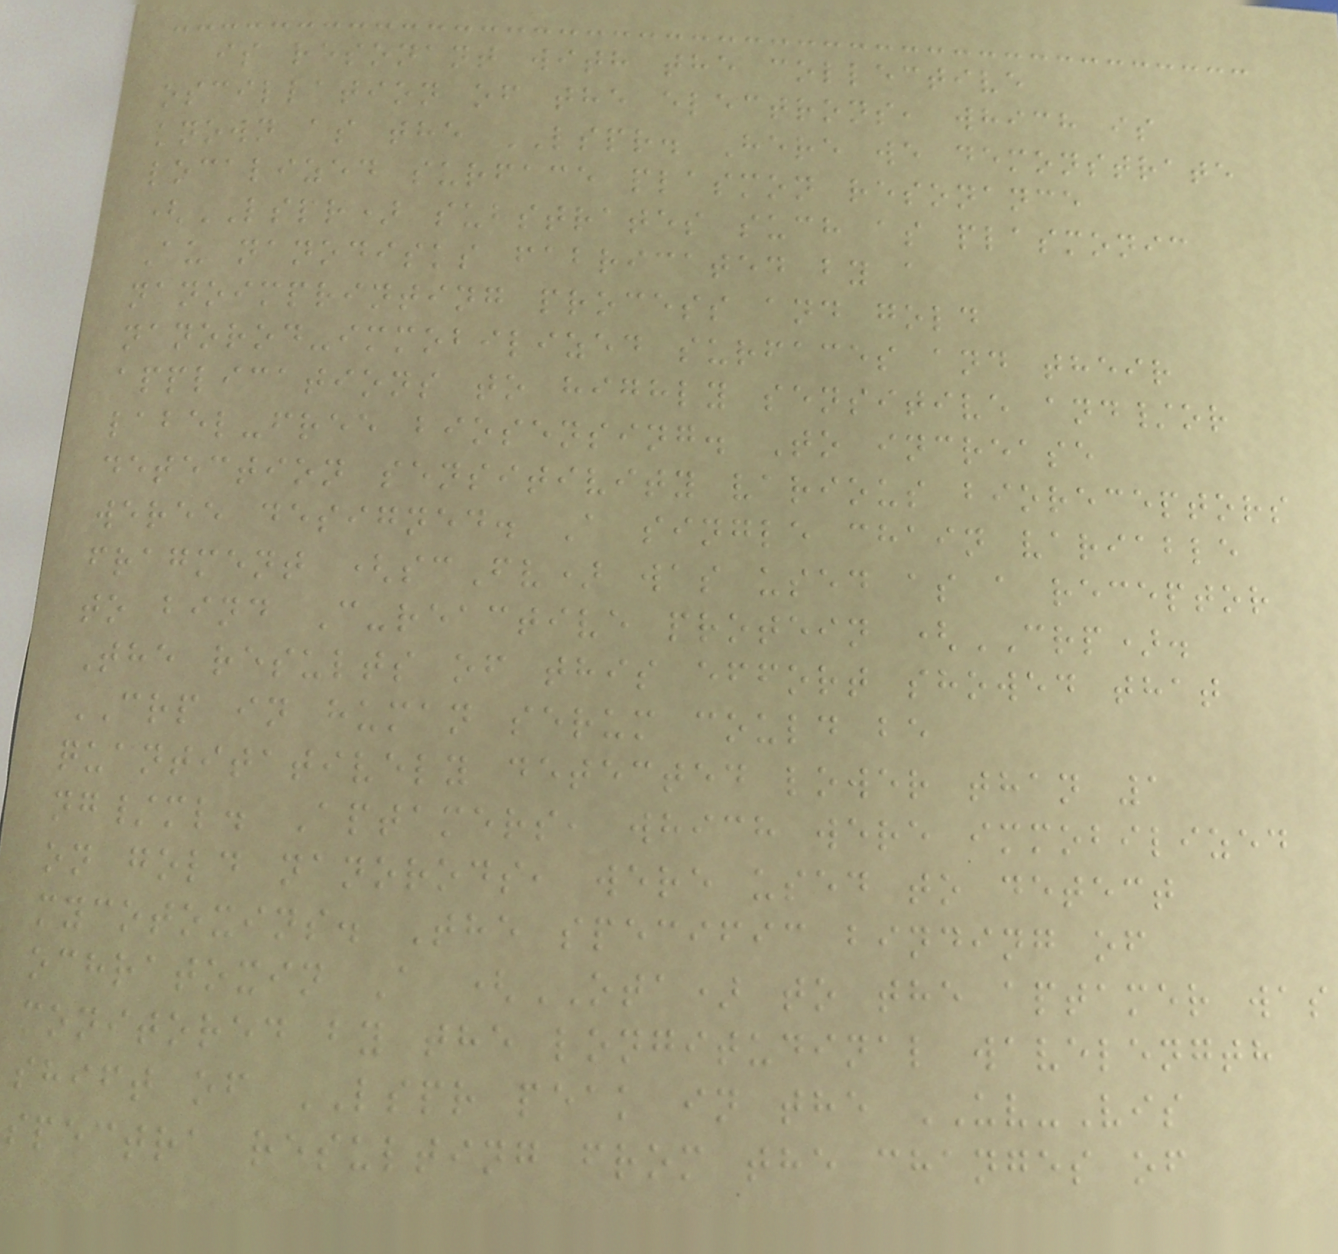is resonant with the collective
oscillation of the electrons, which is
known as the LSPR. Here we demonstrate
localized surface plasmon resonance
(LSPR) substrates such as plasmonic
Au nanodisks fabricated by a
nanoimprinting process and gold
nanorod-immobilized surfaces and their
applications to highly sensitive and/or
label-free biosensing. To increase
detection sensitivity various bioreceptors
weree designed. A single chain variable
fragment (scFv) was used as a receptor
to bind C-reactive protein (CRP).
The results of this effort showed that
CRP in human serum could be
quantitatively detected lower than 1
ng/ml. Aptamers, which were immobilized
on gold nanorods, were used to detect
mycotoxins. The specific binding of
ochratoxin A (OTA) to the aptamer was
monitored by the longitudinal wavelength
shift of LSPR peak in the UV-Vis
spectra resulting from the changes of
